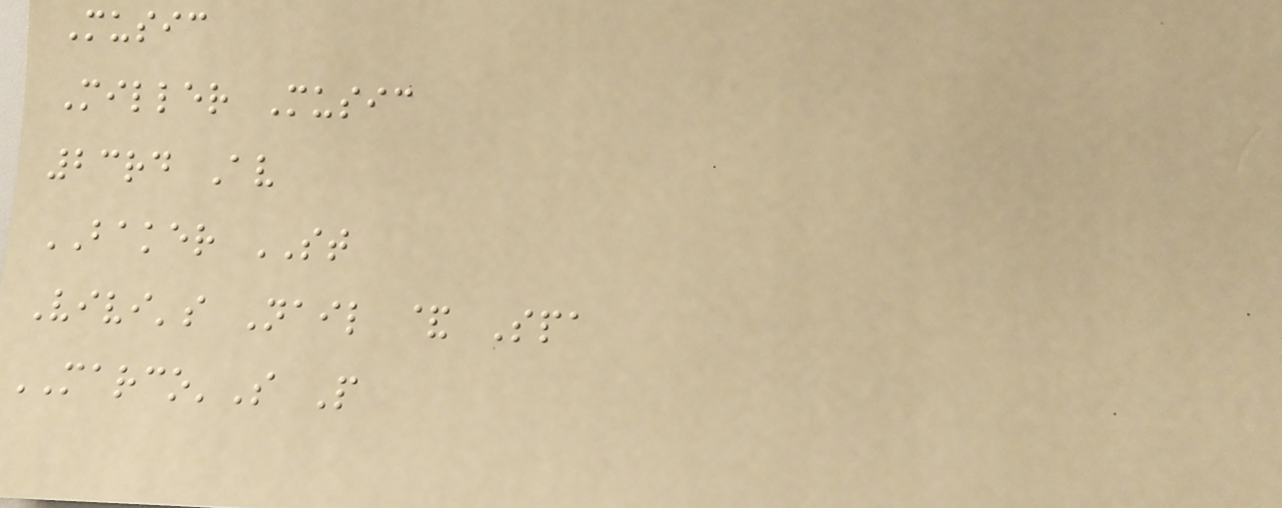Music
Miller Music
23rd Av
BAKER ST
Vivi's Nail & Spa
MARCO'S P
